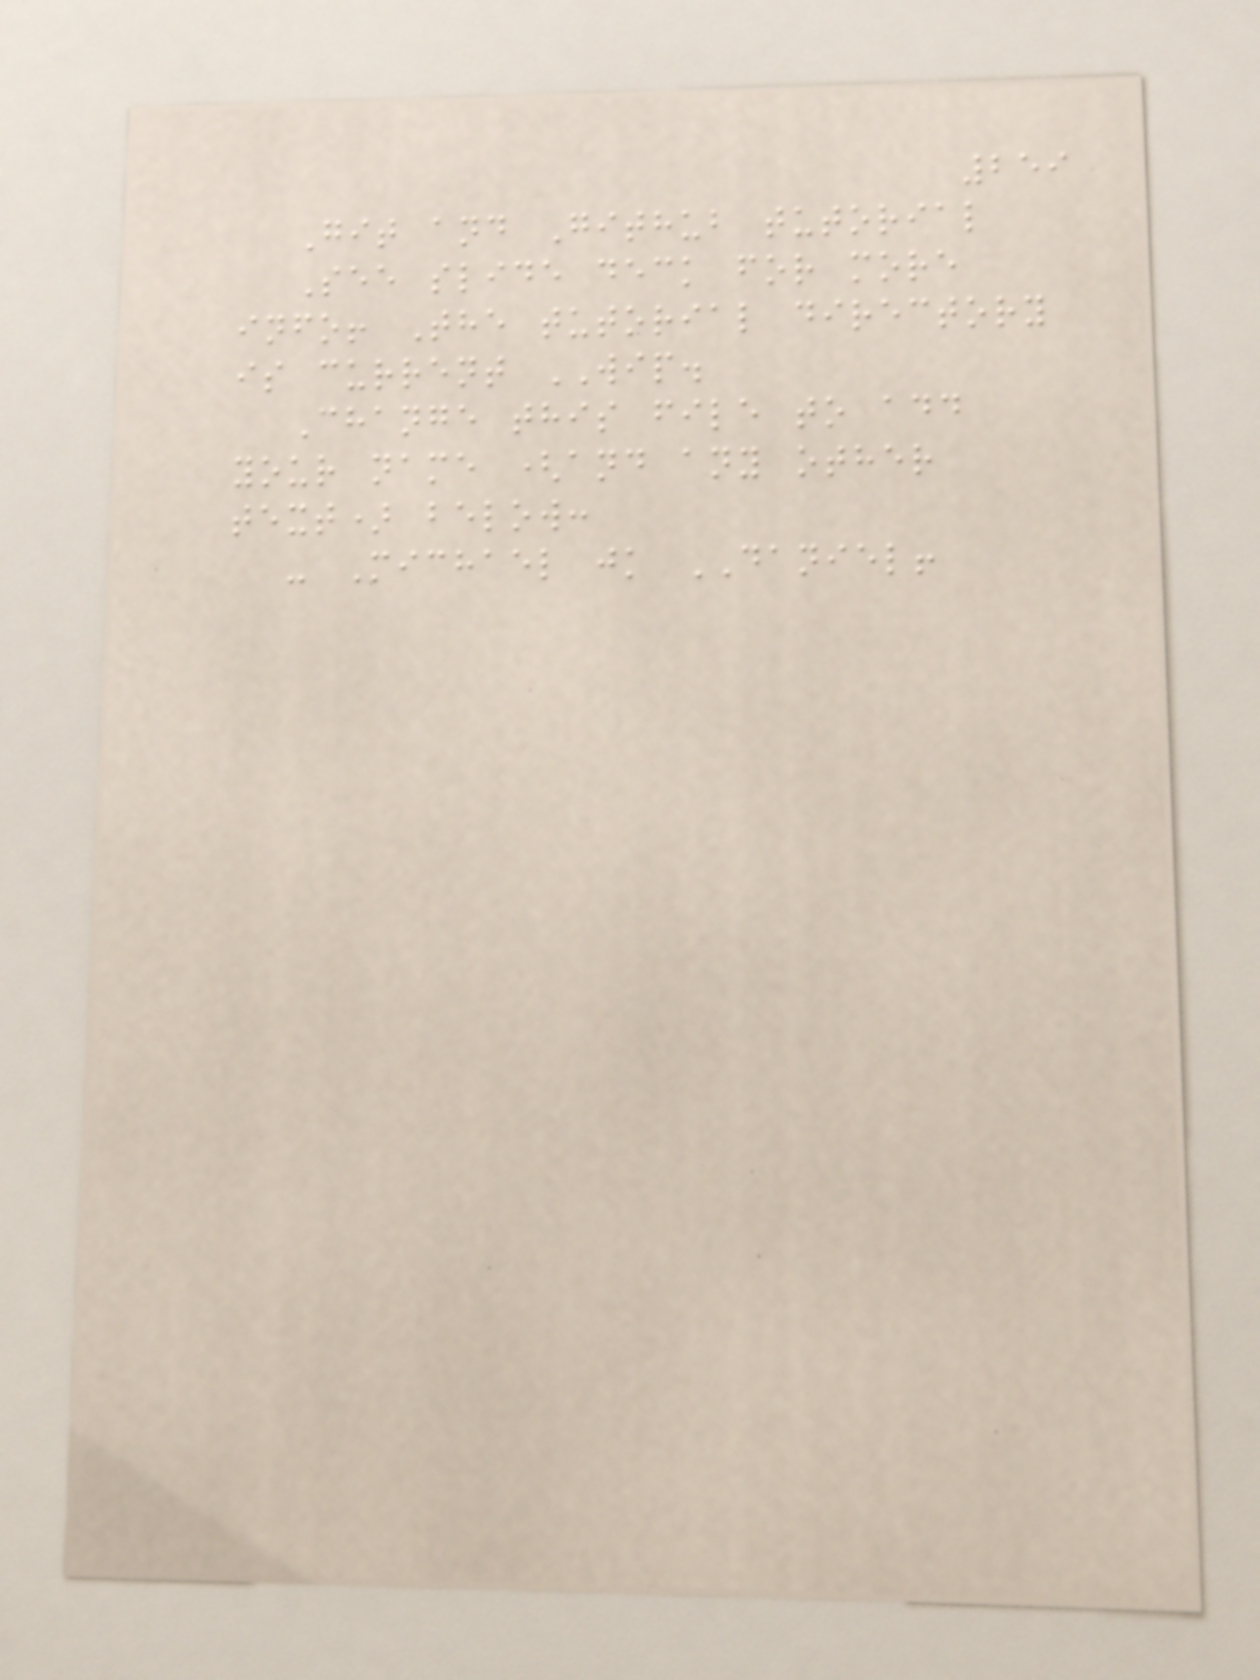259
Git and Github tutorial
See slide deck for more
info! The tutorial directory
is current WIP.
Change this file to add
your name (and any other
text) below:
- Michael jk DANIEL!
